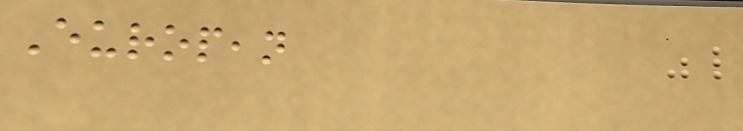European
